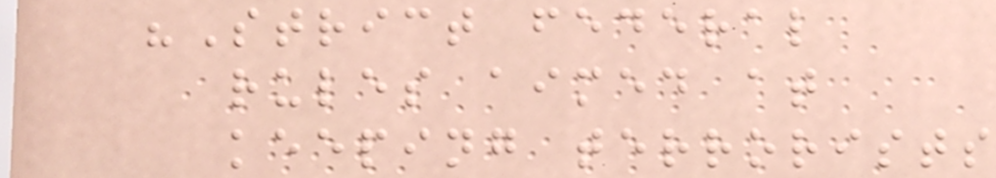"Strict federal
rules aimed at
keeping terrorists
